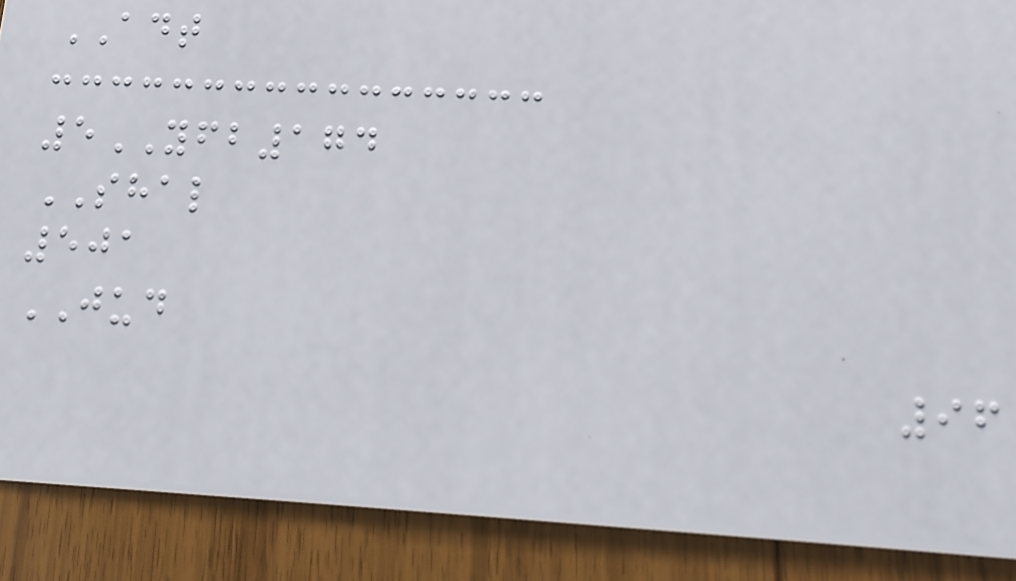ADT
5YFB174
SHAL
501
JUD
96
